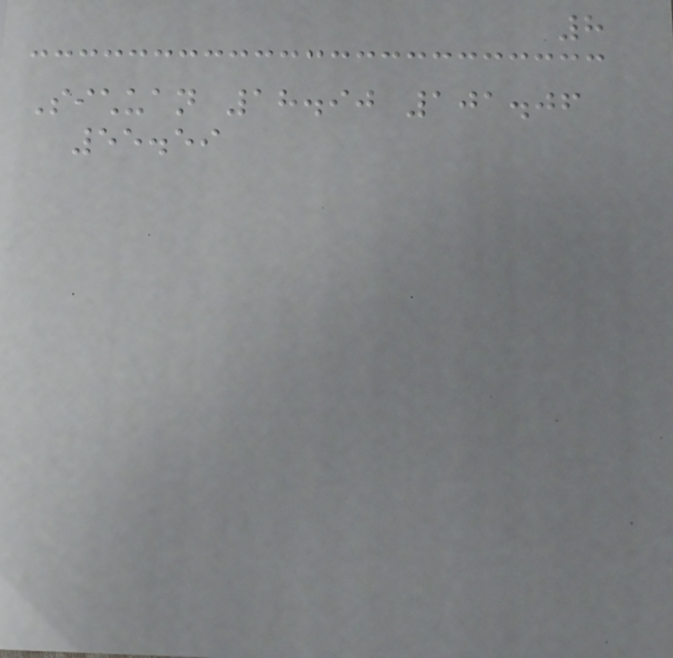8
Sichuan 18.90 101.06
55.59
